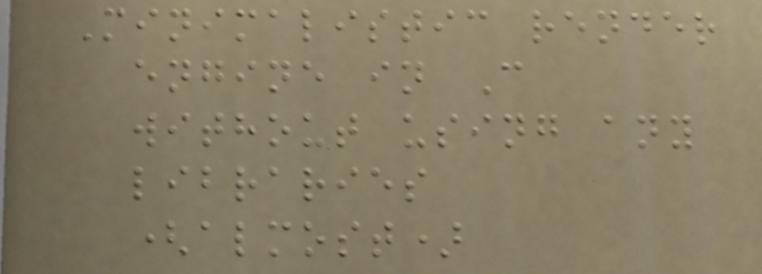Minimalistic render
engine in C
without using any
libraries
(almost)
